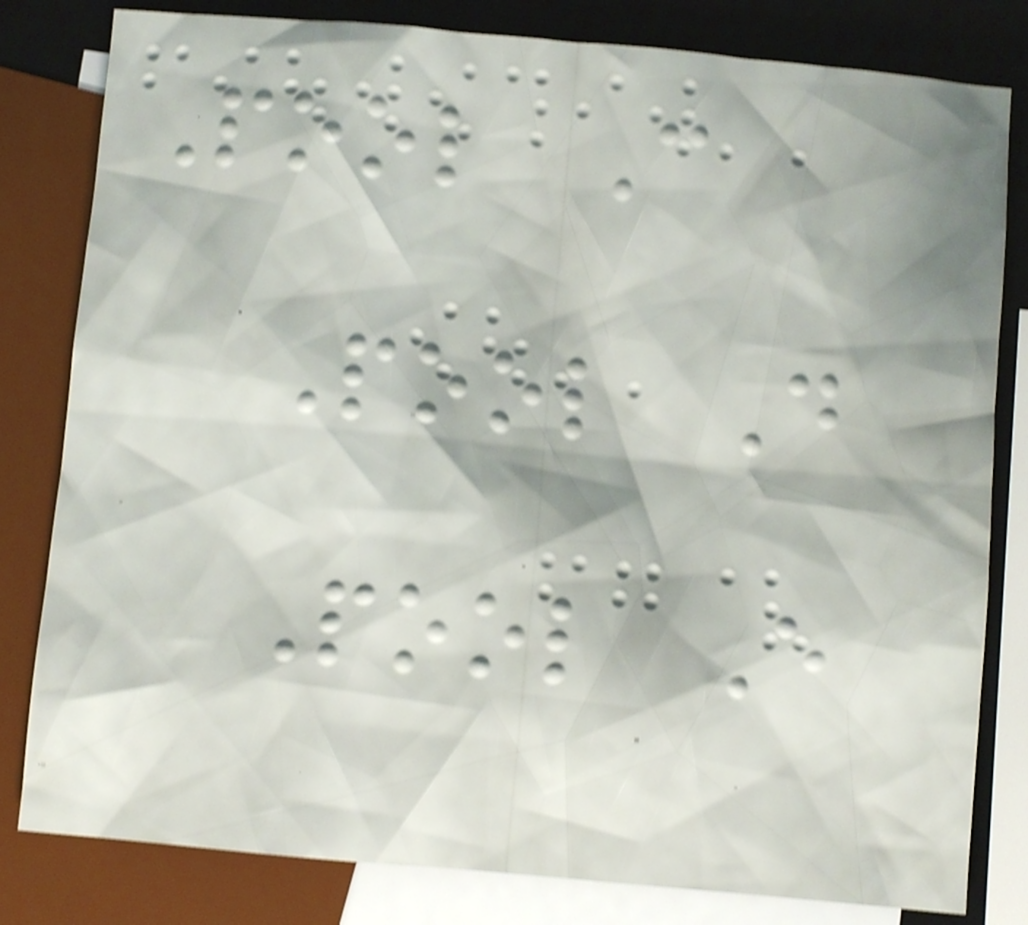Pool C
Pool D
Pool E
